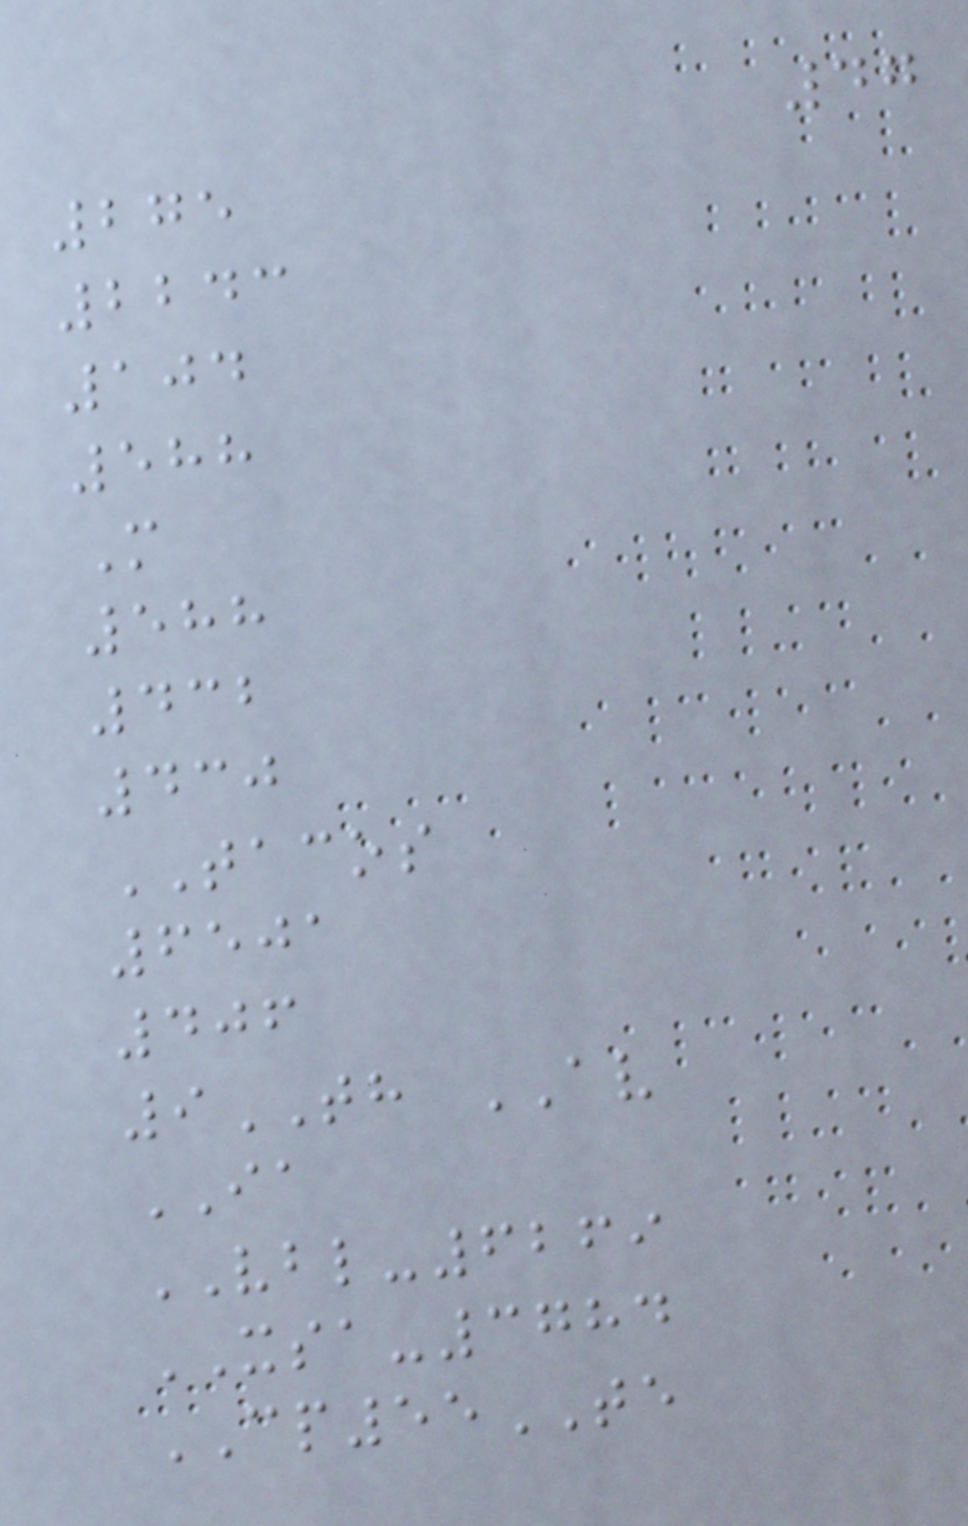47
275
2243
104
588
M
588
432
430
TACOS
6501
406
9TH AV
IA
VBL-6269
XSA-3784
CP55TE
